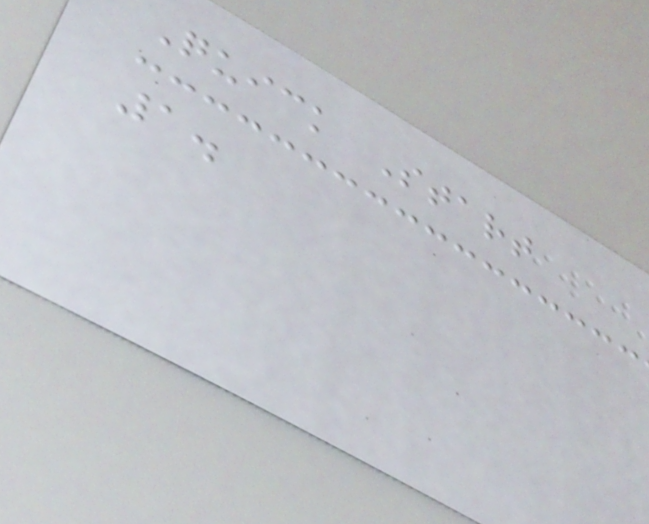Quick Start
1.
